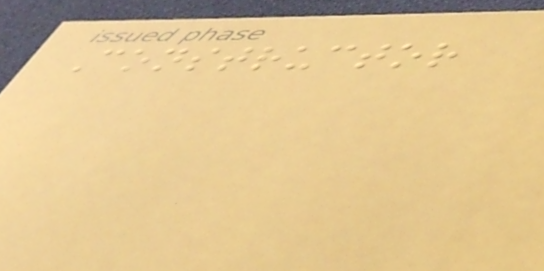Constructor
